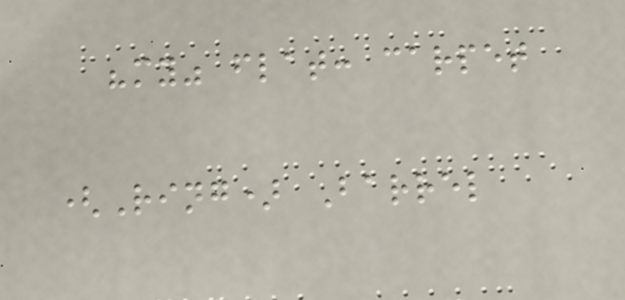"my" flat: carpet
(Ring) Barrel
